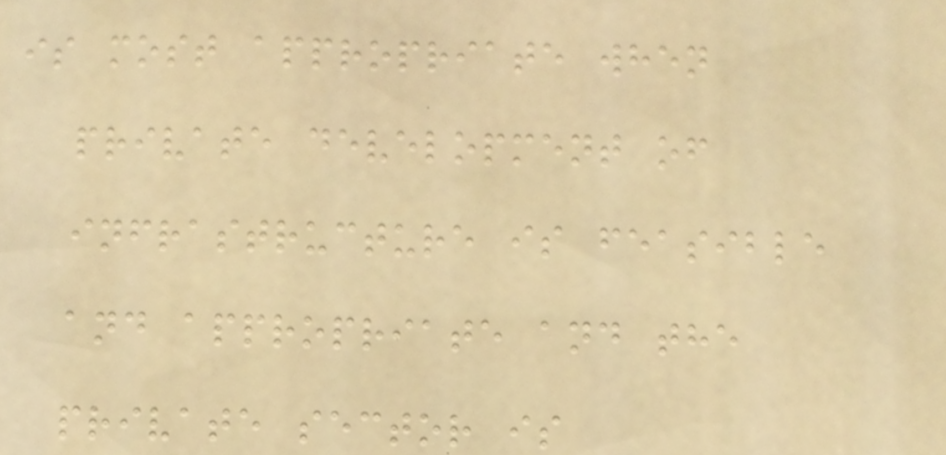is most appropriate when
private development of
infrastructure is feasible
and appropriate and the
private sector is
